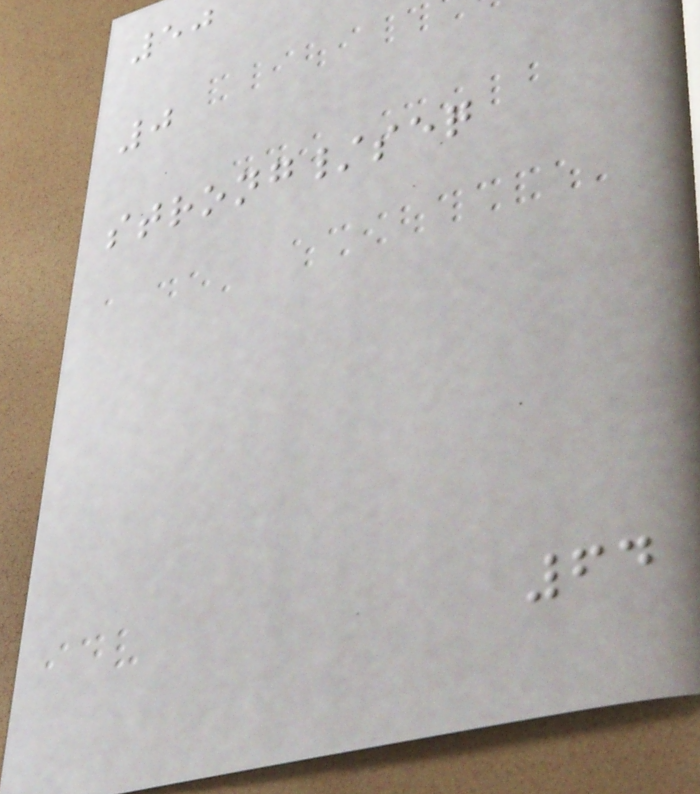50
0
strong/seq
64
